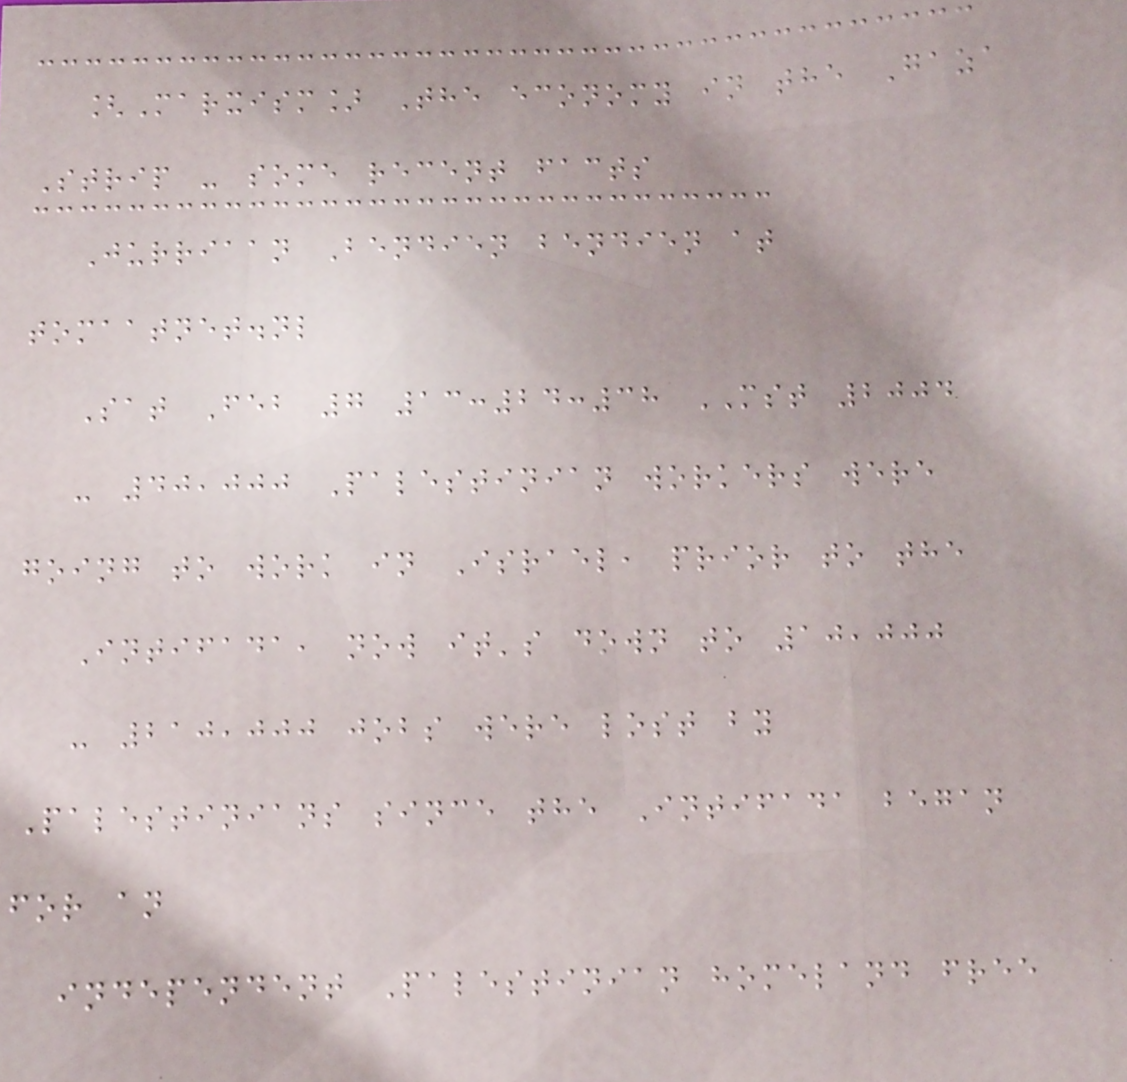[Marxism] The economy in the Gaza
Strip - some recent facts
Jurriaan Bendien bendien at
tomaatnet.nl
Sat Feb 7 13:24:38 MST 2004
- 40,000 Palestinian workers were
going to work in Israel, prior to the
Intifada, now it's down to 10,000
- 210,000 jobs were lost by
Palestinians since the Intifada began
for an
independent Palestinian homeland free
